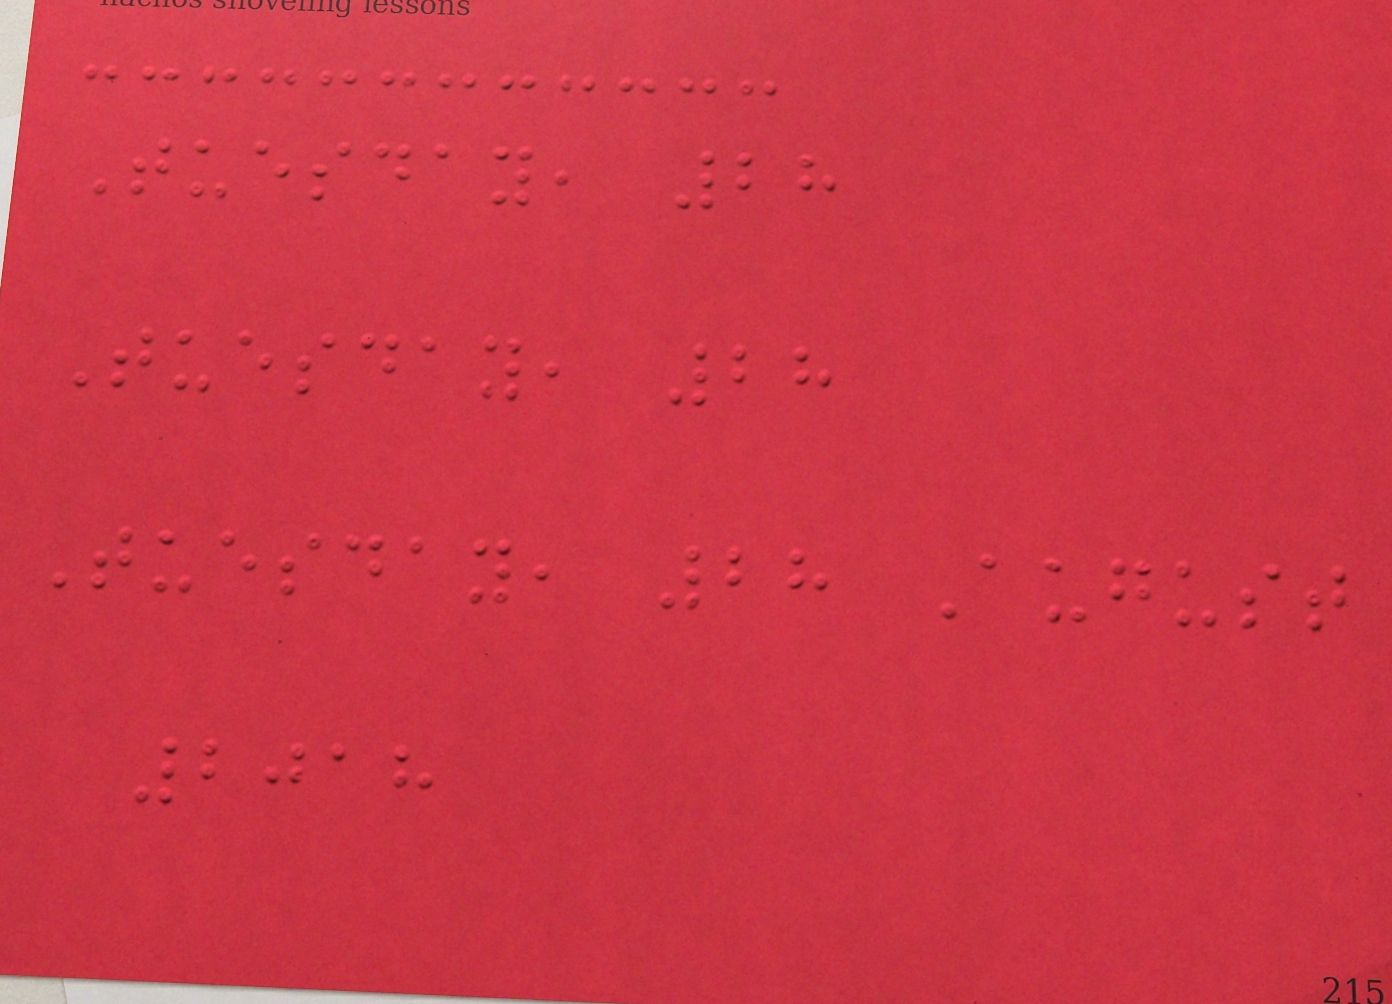Tuesday, 28
Tuesday, 28
Tuesday, 28 August
2018
